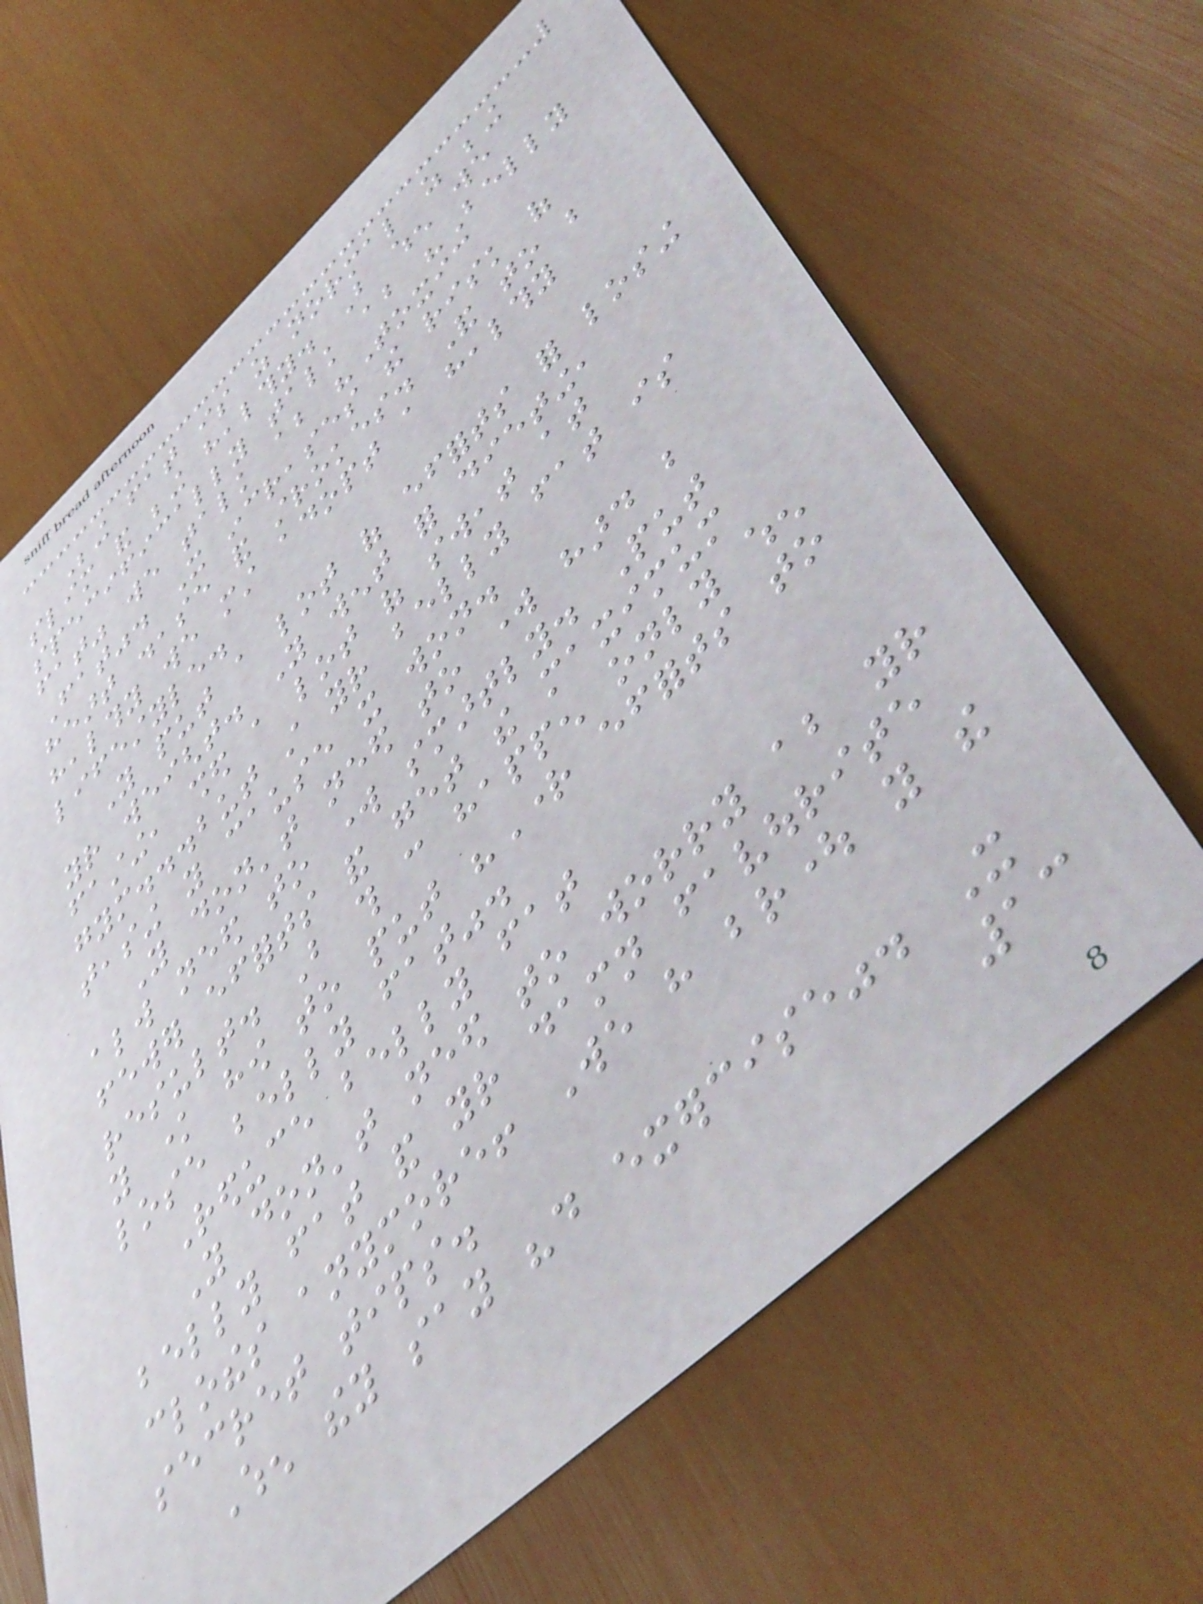Being fat is as normal as being
slim and being healthy. But when we
specifically talk about "Belly
fat" we talk about "Toxic
Fat". It increases the risk of
heart disease and strokes. And to be
healthy we must adopt a healthy
lifestyle.
You put a lot of efforts for losing
your weight. You went for dieting,
fasting, shed a lot of sweat at
gym...but still your belly fat is
teasing you cause it won.
You don't need to work hard but
always need to work smartly. Put
fewer efforts and get the maximum
result. But this can happen only when
you know how to put "Right efforts to
lose belly fat".
Reduce belly fat
You don't need to worry about your
belly fat and your damn favourite
clothes anymore! We have brought you the
secret tips.
When they say "do exercise". It
13
